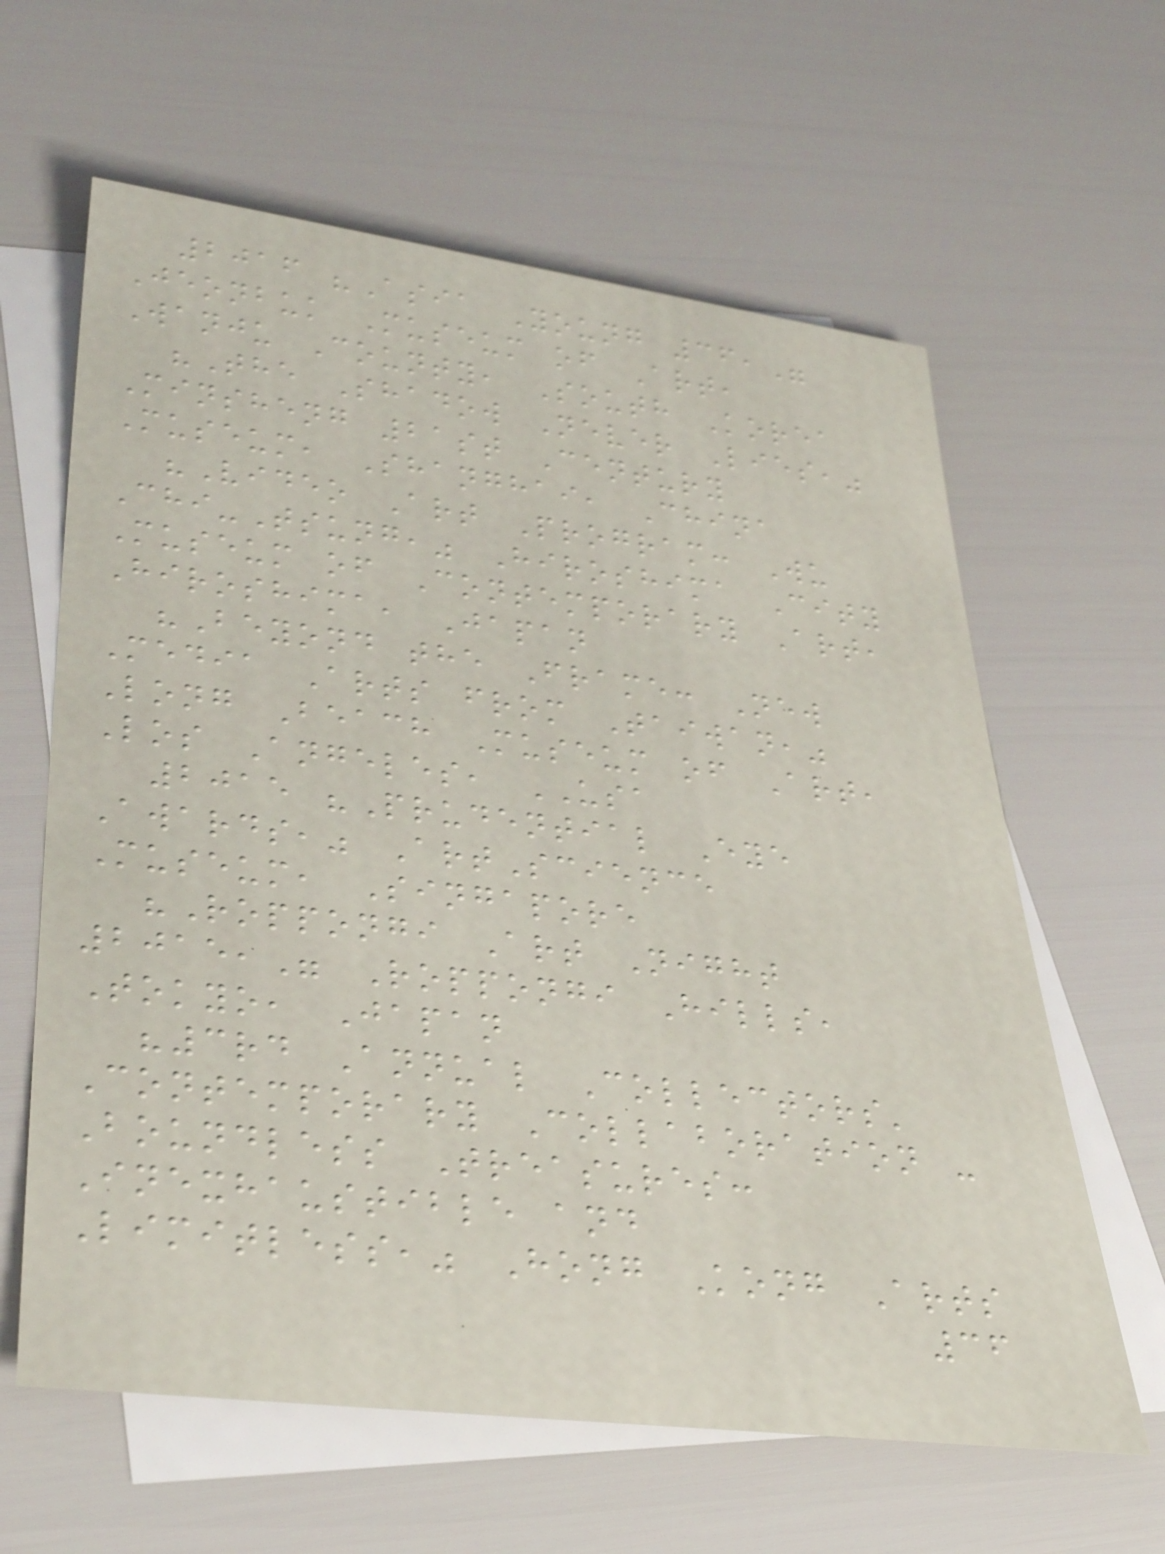2016 "Asia Young 36,"
Jeonbuk Museum of Art,
Wanju County, South Korea
"The Shadow Never Lies,"
Minsheng 21st Century
Museum, Shanghai, China
"Video Art Program: Wu
Chi-Tsung," Hiroshima City
Museum of Contemporary Art,
Hiroshima, Japan
"Beyond the Frame: New
Media Arts from Taiwan,"
Long Beach Museum of Art,
Los Angeles, USA
2015 "Prudential Eye
Awards," ArtScience
Museum, Singapore
"Roppongi Art Night
2015," Roppongi Hills,
Tokyo, Japan
"3rd Annual Collectors'
Contemporary Collaboration -
Boundless Treasures:
Inexhaustible and
Limitless," Hong Kong Arts
36
